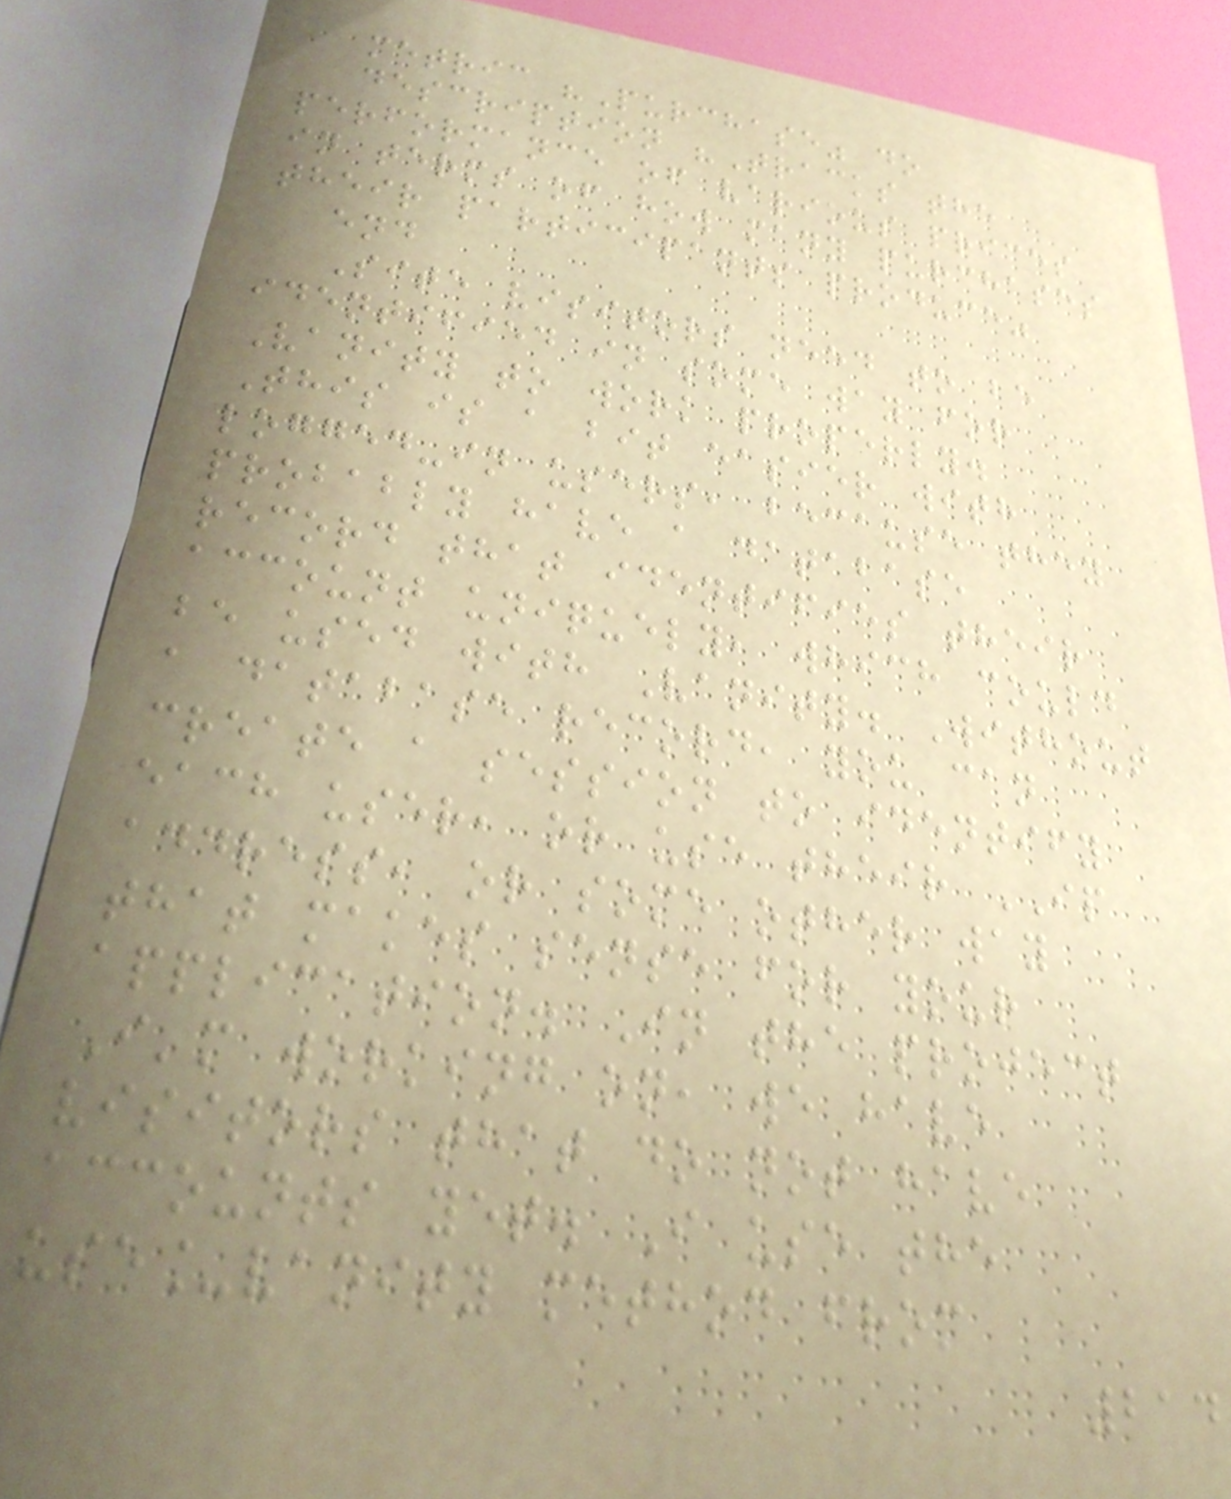metric "Purchase" do
description "Tracks the
performance of various prices
in terms of how many purchases
their participants produce"
end
Site visitors need to be
identified in some way for
Vanity to work properly.
This is a bit easier with
logged-in users, because they
probably have a database
record that identifies their
account uniquely, which could
be used with Vanity. Without
a database record, you can
create a session to identify
each user, or use their IP
address, or some other way
that makes sense for your
application. In the project
I'm working on, we have
visitors that do not have
accounts yet. I use the
use_vanity method from
214
